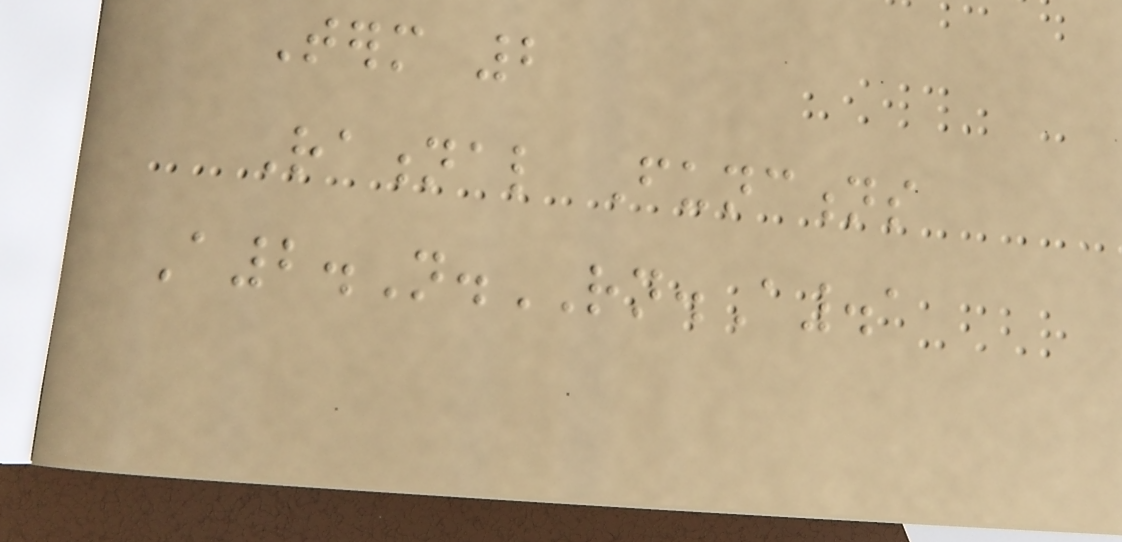Term 2
Rational Functions
A2.N.RN.A.1
